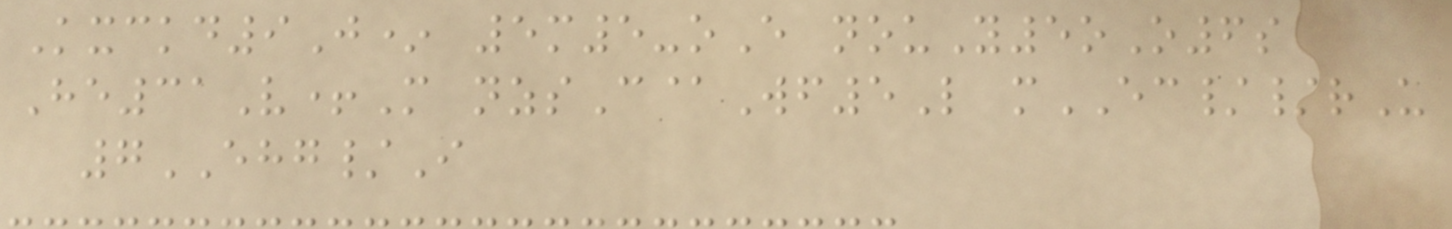Kxckd9J* 5m5-oE nouY5oO6s
He31V+M nzsC@Wf5L mEC//rU
7EHG/I
